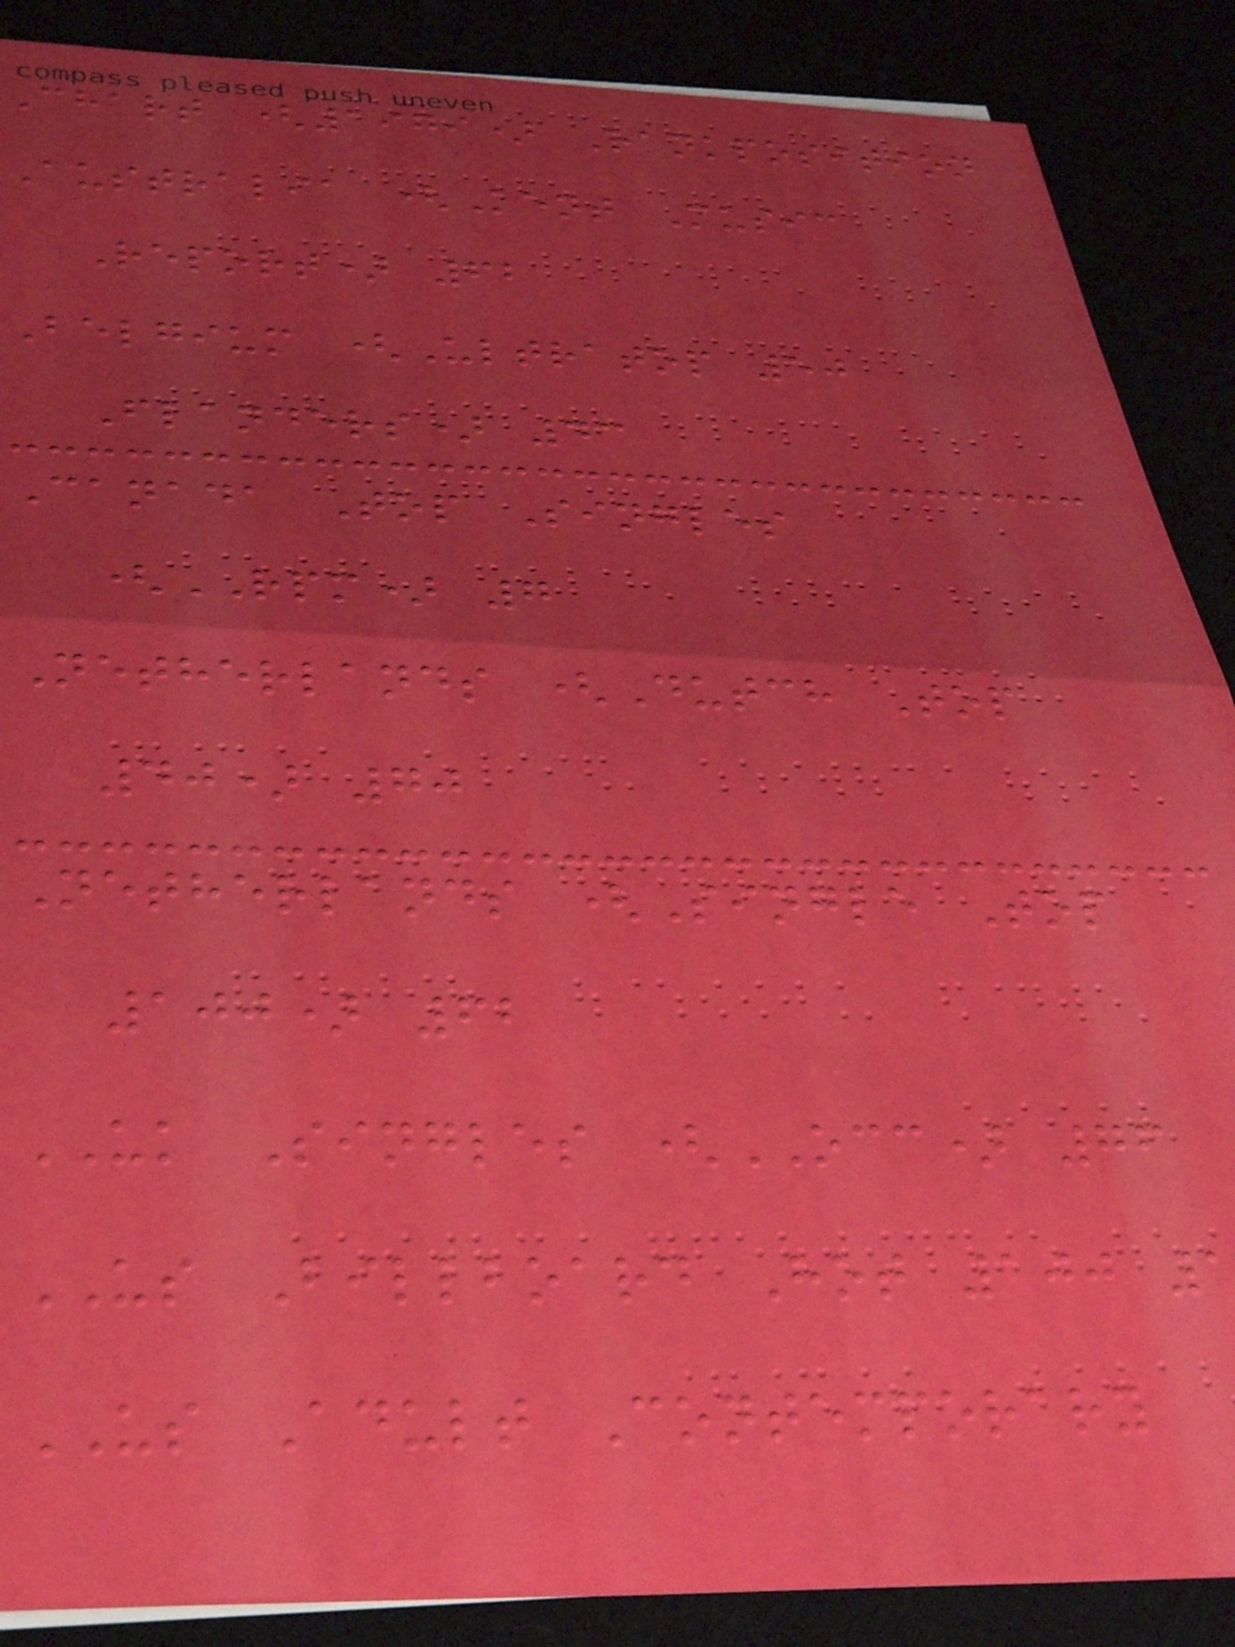Chart (1979) Rankposition
Australia (Kent Music
Report) 62
Belgium (Ultratop 50
Flanders) 43
Canada Top Singles
(RPM) 7
Netherlands (Dutch Top
40) 70
Netherlands (Single Top
100) 62
UK Singles (OCC) 76
US Billboard Hot 100
US Adult Contemporary
